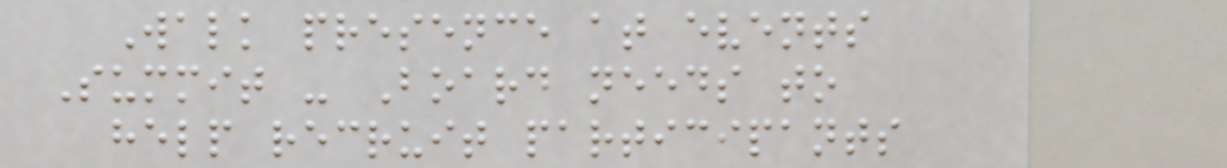Walk presence at events
Summit - Board needs to
help recruit participants
